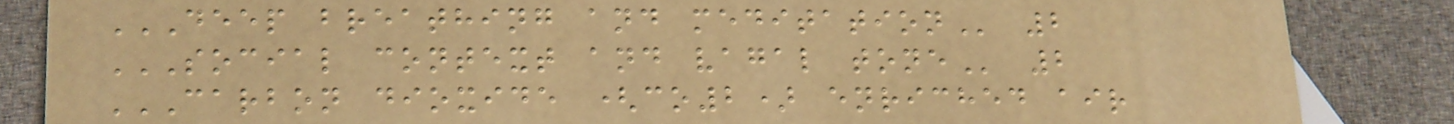DEEP BREATHING AND MEDITATION 2
SOCIAL CONTEXT AND VAGAL TONE 2
CARBON DIOXIDE (CO2) ENRICHED AIR
